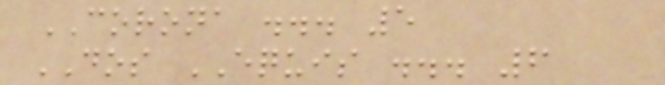CORONA ... 5
DOS EQUIS ... 6
